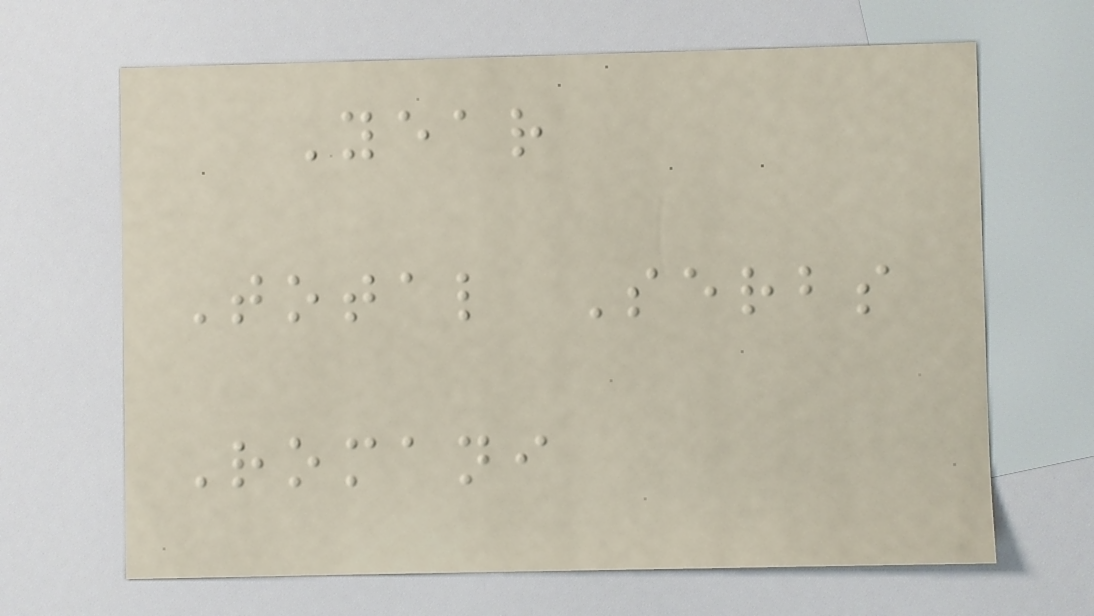Year
Total Serbs
Romani
